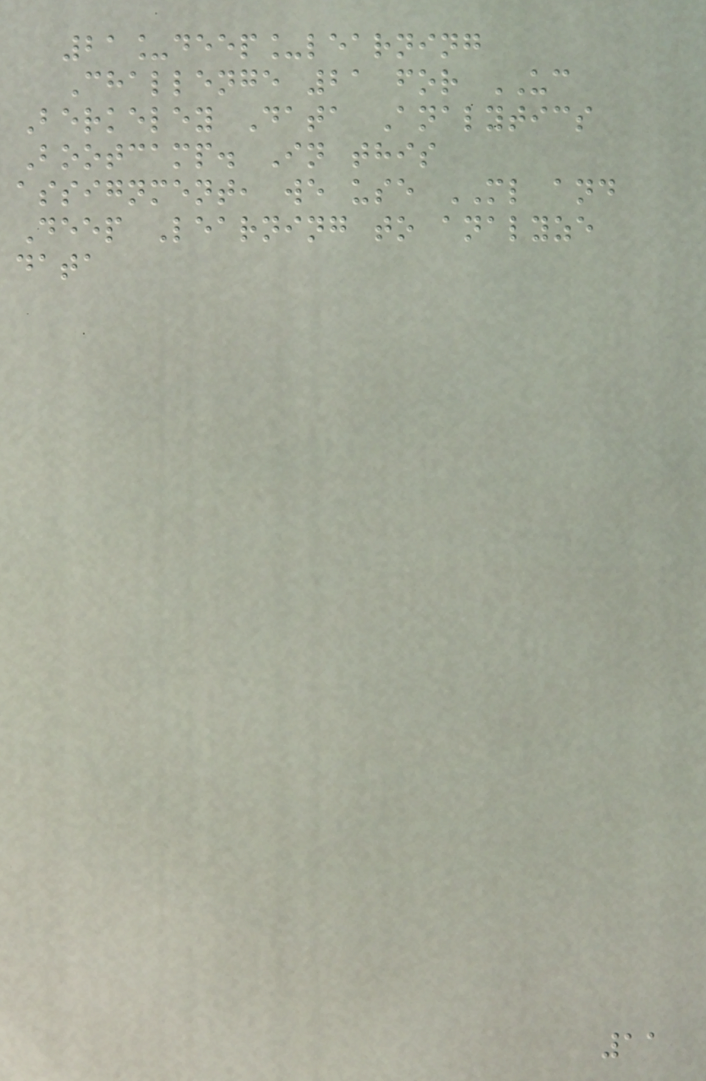21_deep_learning
Challenge 21 for UC
Berkeley Data Analytics
Bootcamp. In this
assignment, we use ML and
Deep Learning to analyze
data
11
